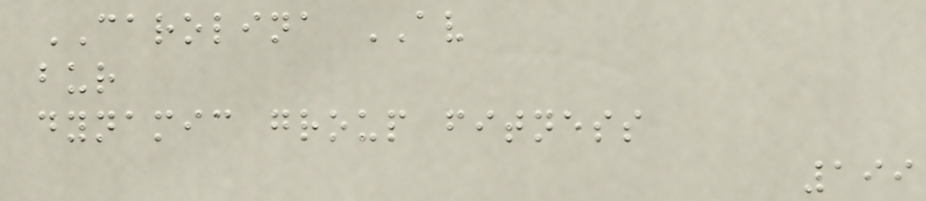CAROLINA AV
bur
dynamic group fitness
199
